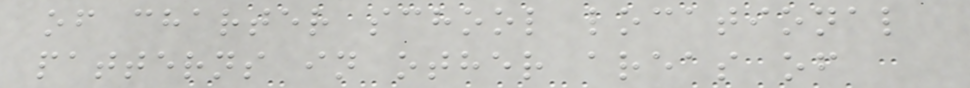of charter school locational
patterns in other areas of
